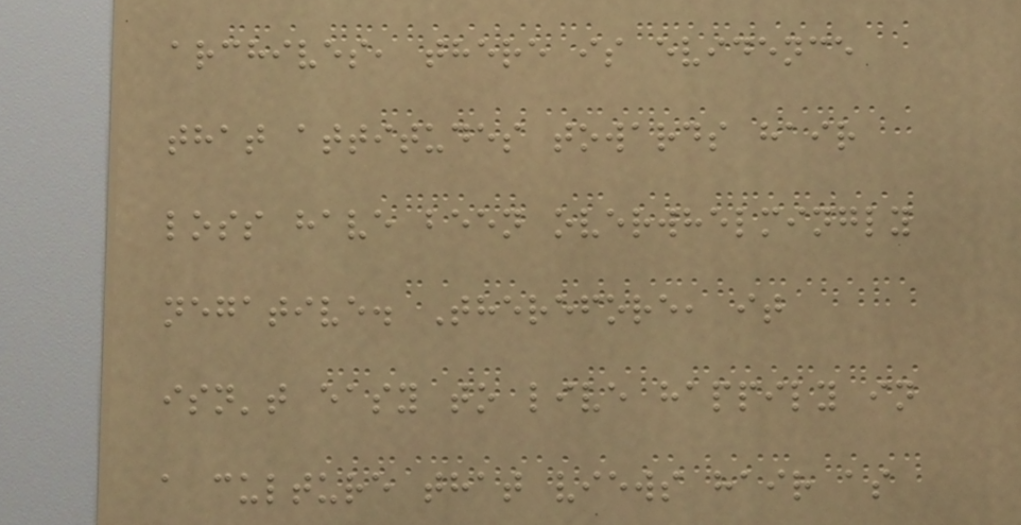archives, there is evidence
that attitudes towards hair
loss have been overwhelmingly
negative. Therefore, it
isn't easy to live happily in
a culture that views hair as
